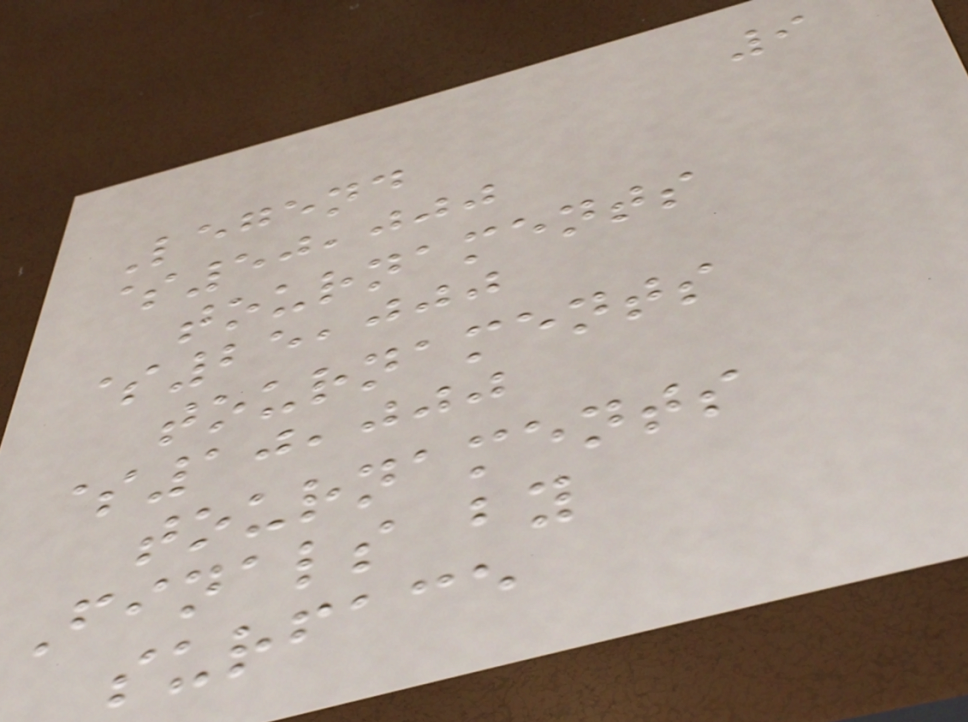9
Legend
$50,000
tournaments
$25,000
tournaments
$10,000
tournaments
Finals by
surface
